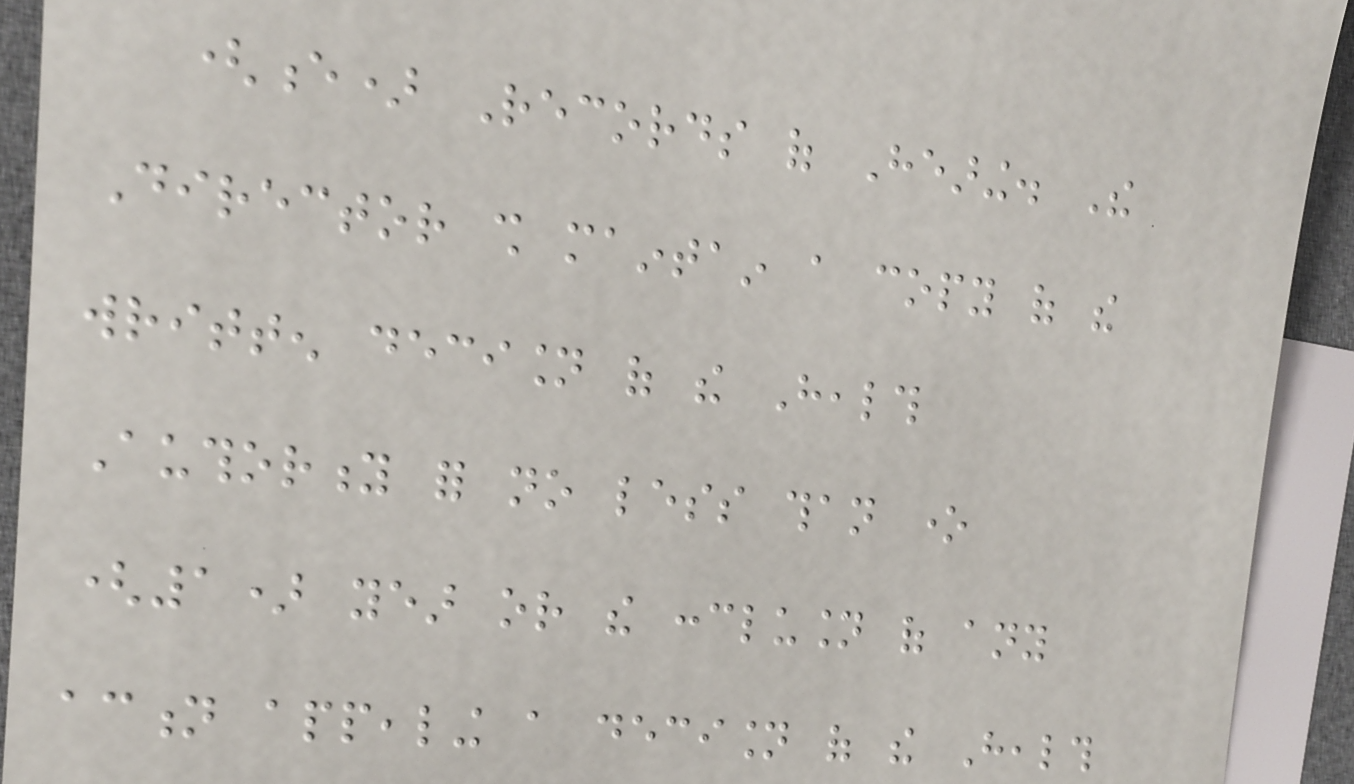(e) Records of Hearing. The
Director shall maintain a copy of the
written decision of the Health
Authority for no less than one
(1) year or the conclusion of any
action appealing a decision of the Health
